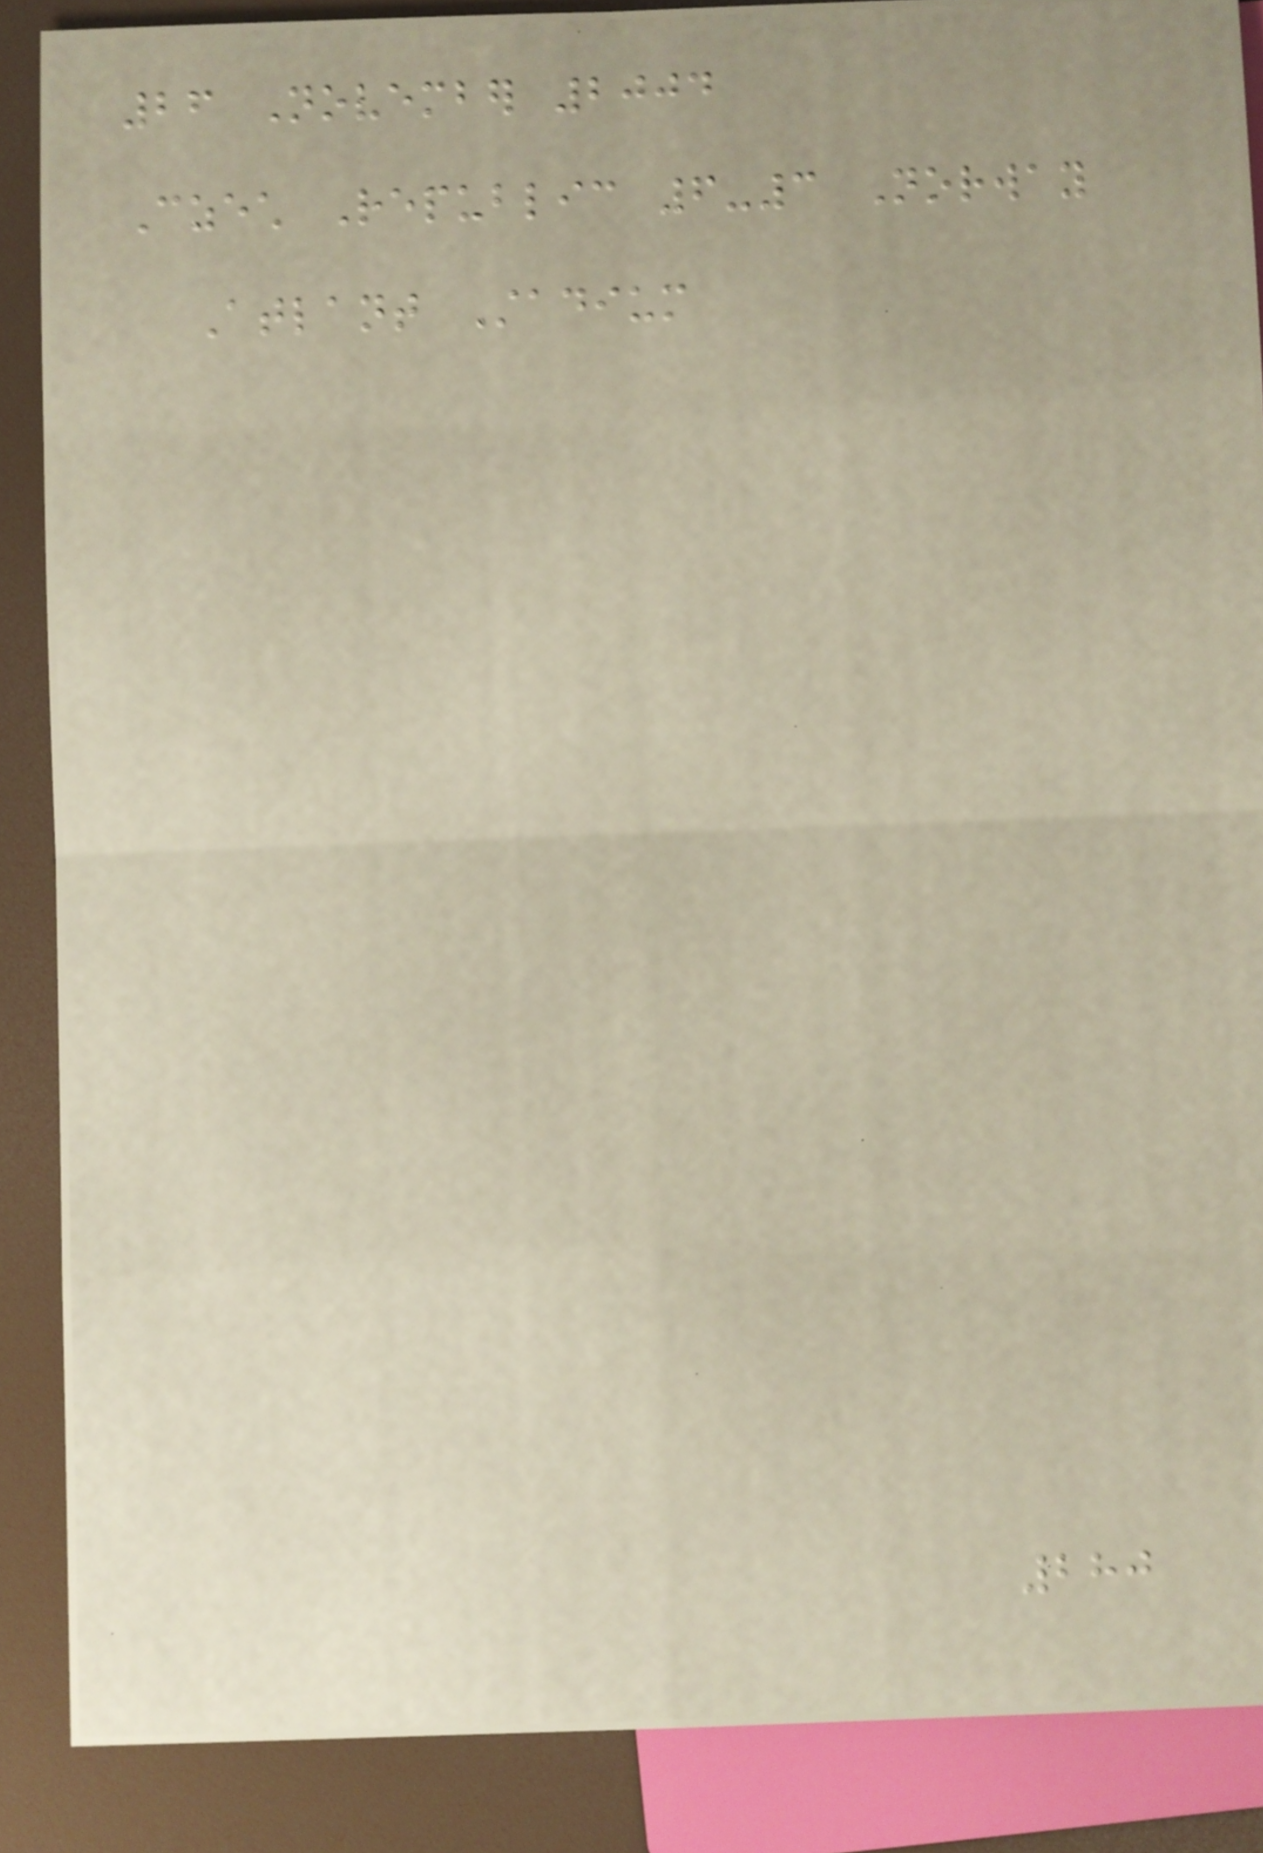26 November 2004
Czech Republic 6-3 Norway
Atlant Stadium
280
